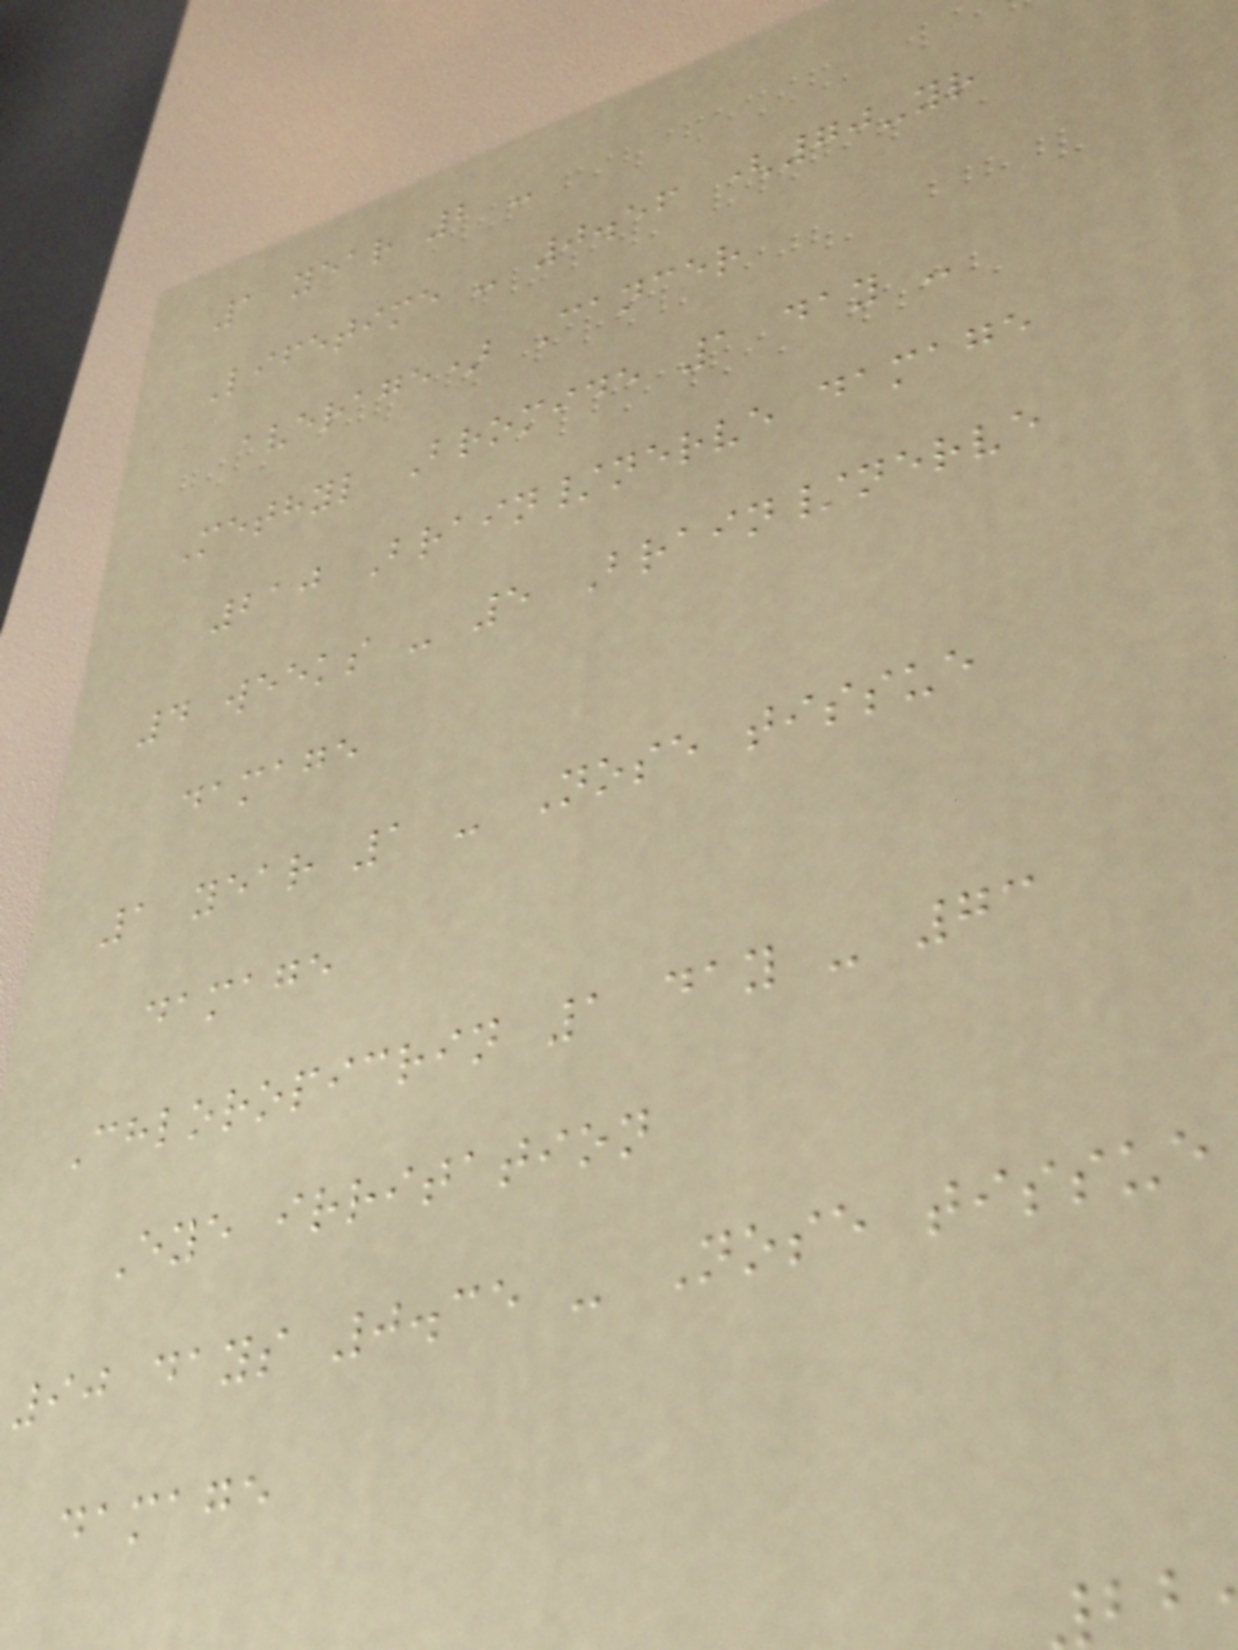1 year 2 -
Lifetime - 0.56 (70-yr
average) Cancer
Methyl Bromide 1 day -
210 Brain/nerve damage
4 weeks - 5 Brain/nerve
damage
1 year 1 - Nose tissue
damage
Chloropicrin 1 day - 73
Eye irritation
90 days 0.35 - Nose tissue
damage
